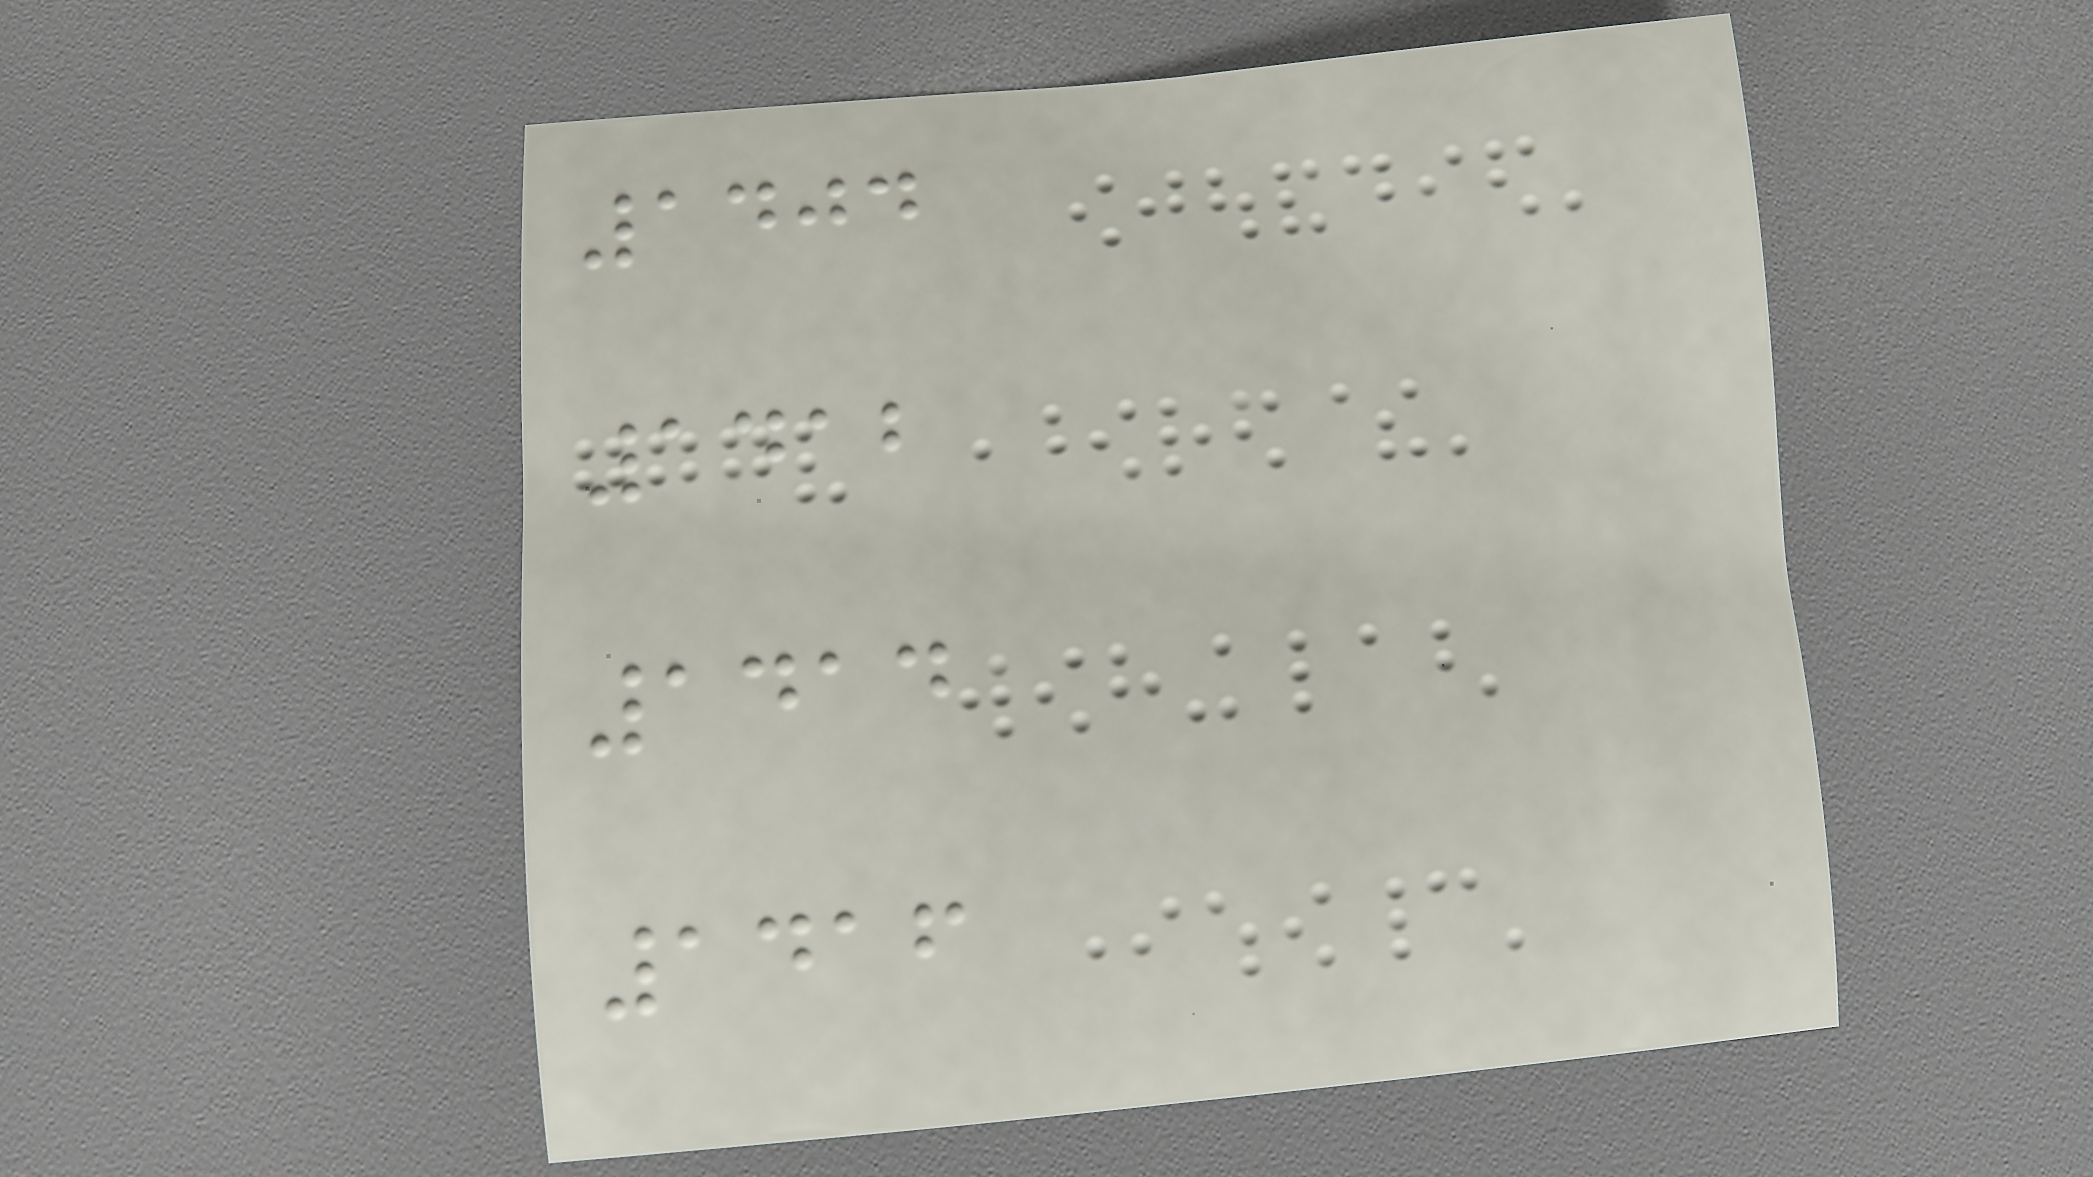1404
1412
1414
1416
